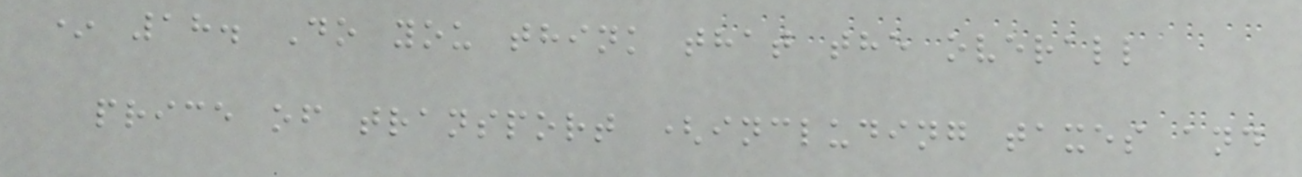* 18. Do you think that the overall
price of transport (including taxes and
